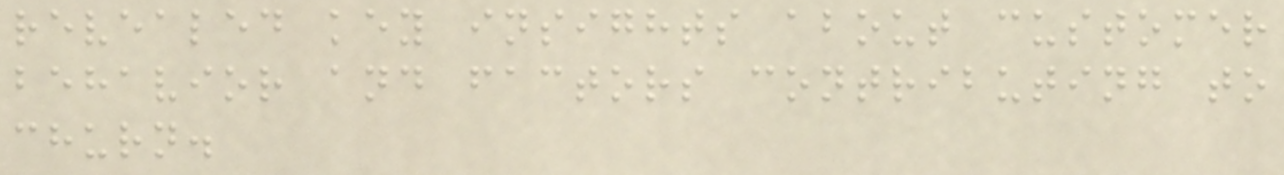revealed key insights about customer
behavior and factors contributing to
churn.
